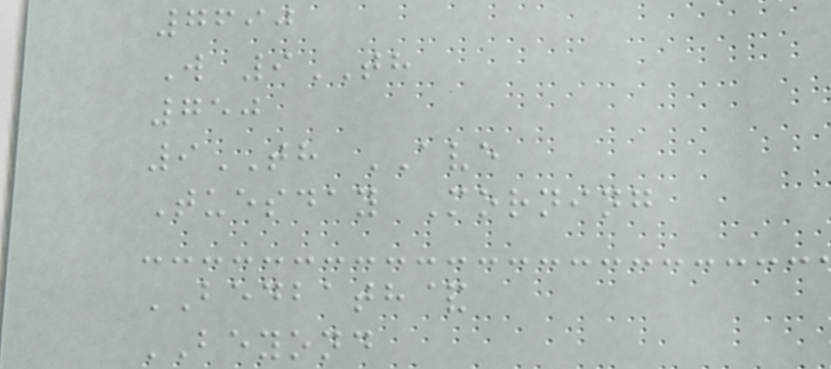7690
W 9TH
750
9TH AVE
Tuesday Morning
BEDBATH&
BEYOND
